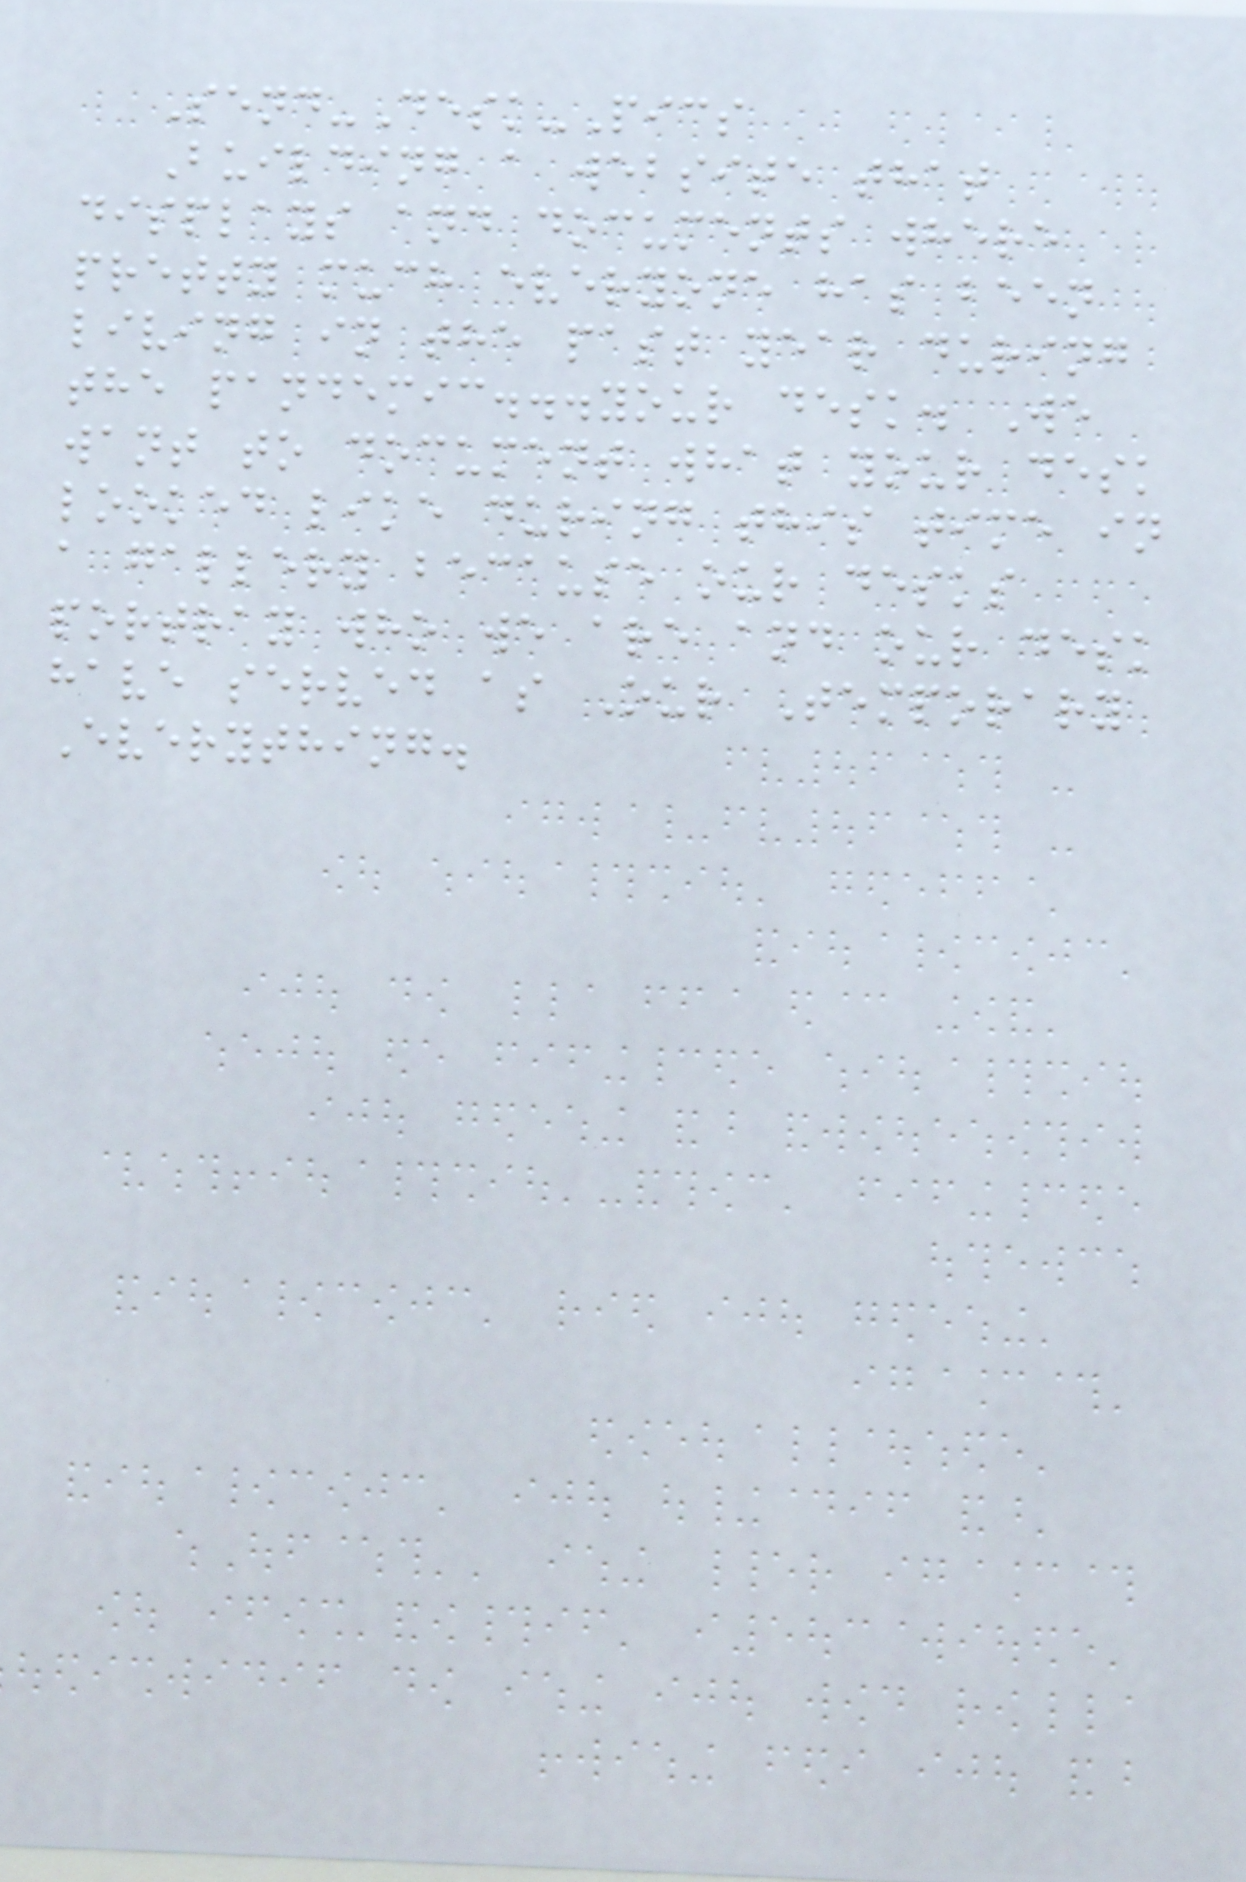Send-Desk-Pics
Building a website that
displays and documents where
pretty much everyone has been
living in the past year during
the pandemic...your desk. We
want to document what your desk
looked like during this time in
a gallery because our desks
portray who we are and our desk
have served as Our Temporary
Everything.
